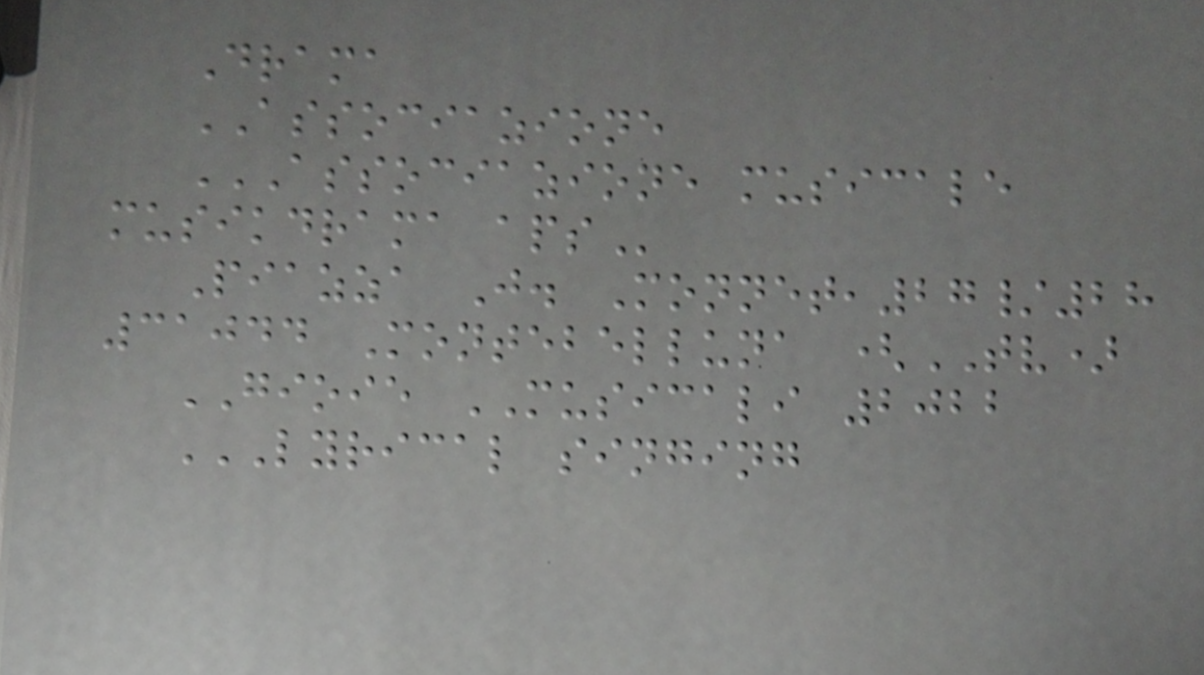Drama
ASSOCIAZIONE
ASSOCIAZIONE MUSICALE
MUSIKDRAMA APS
Piazza J. Monnet,27/28
31044 Montebelluna (TV)
GIOIE MUSICALI 2022
LYRICAL SINGING
